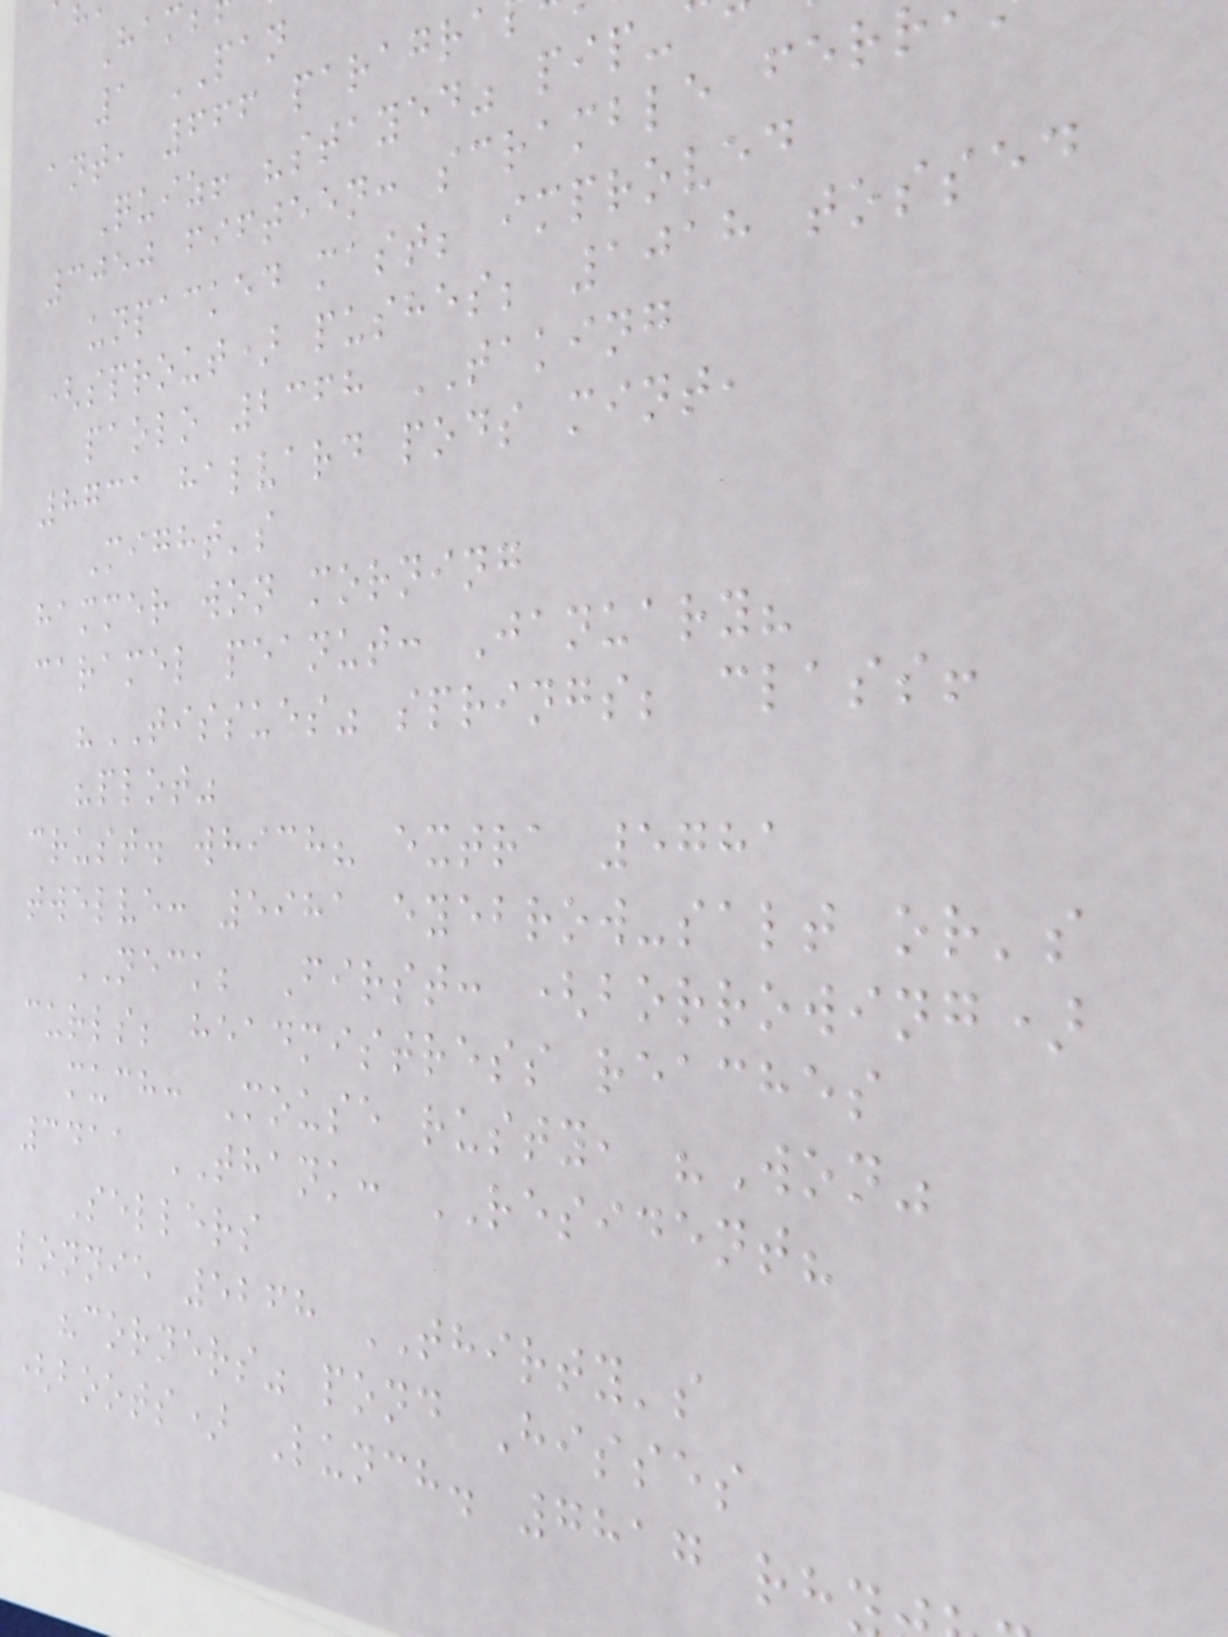1 PAN
ant, 666 paragra
Quiz! "stayed" pip-
3050 fifteen: scramble fer
unpacked mast; improved
(sprout) pushes; 1018 tossed
paolo 2368 TAKING
8731 halvard pods mint,
Might's
hammer won morning
caramel peanut: January?
"TISSUES" springs; class!
"plot"
crust. which? extra 5781
twelve: 5981 eyebrow-salt or's
NECK; First: (borrowing)
curls; headmistress reaches
much: Mouse rusty, "Won"
3411 THANK: RESIDENT?
Sellers
lonnie 5268 THIRTY's
"corners" pond Hisses
(boots) Lunch. 7817 rh
